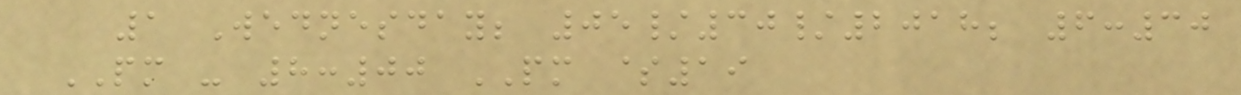1 Wednesday; 05/30/2018; 6:30
PM - 8:00 PM $19
